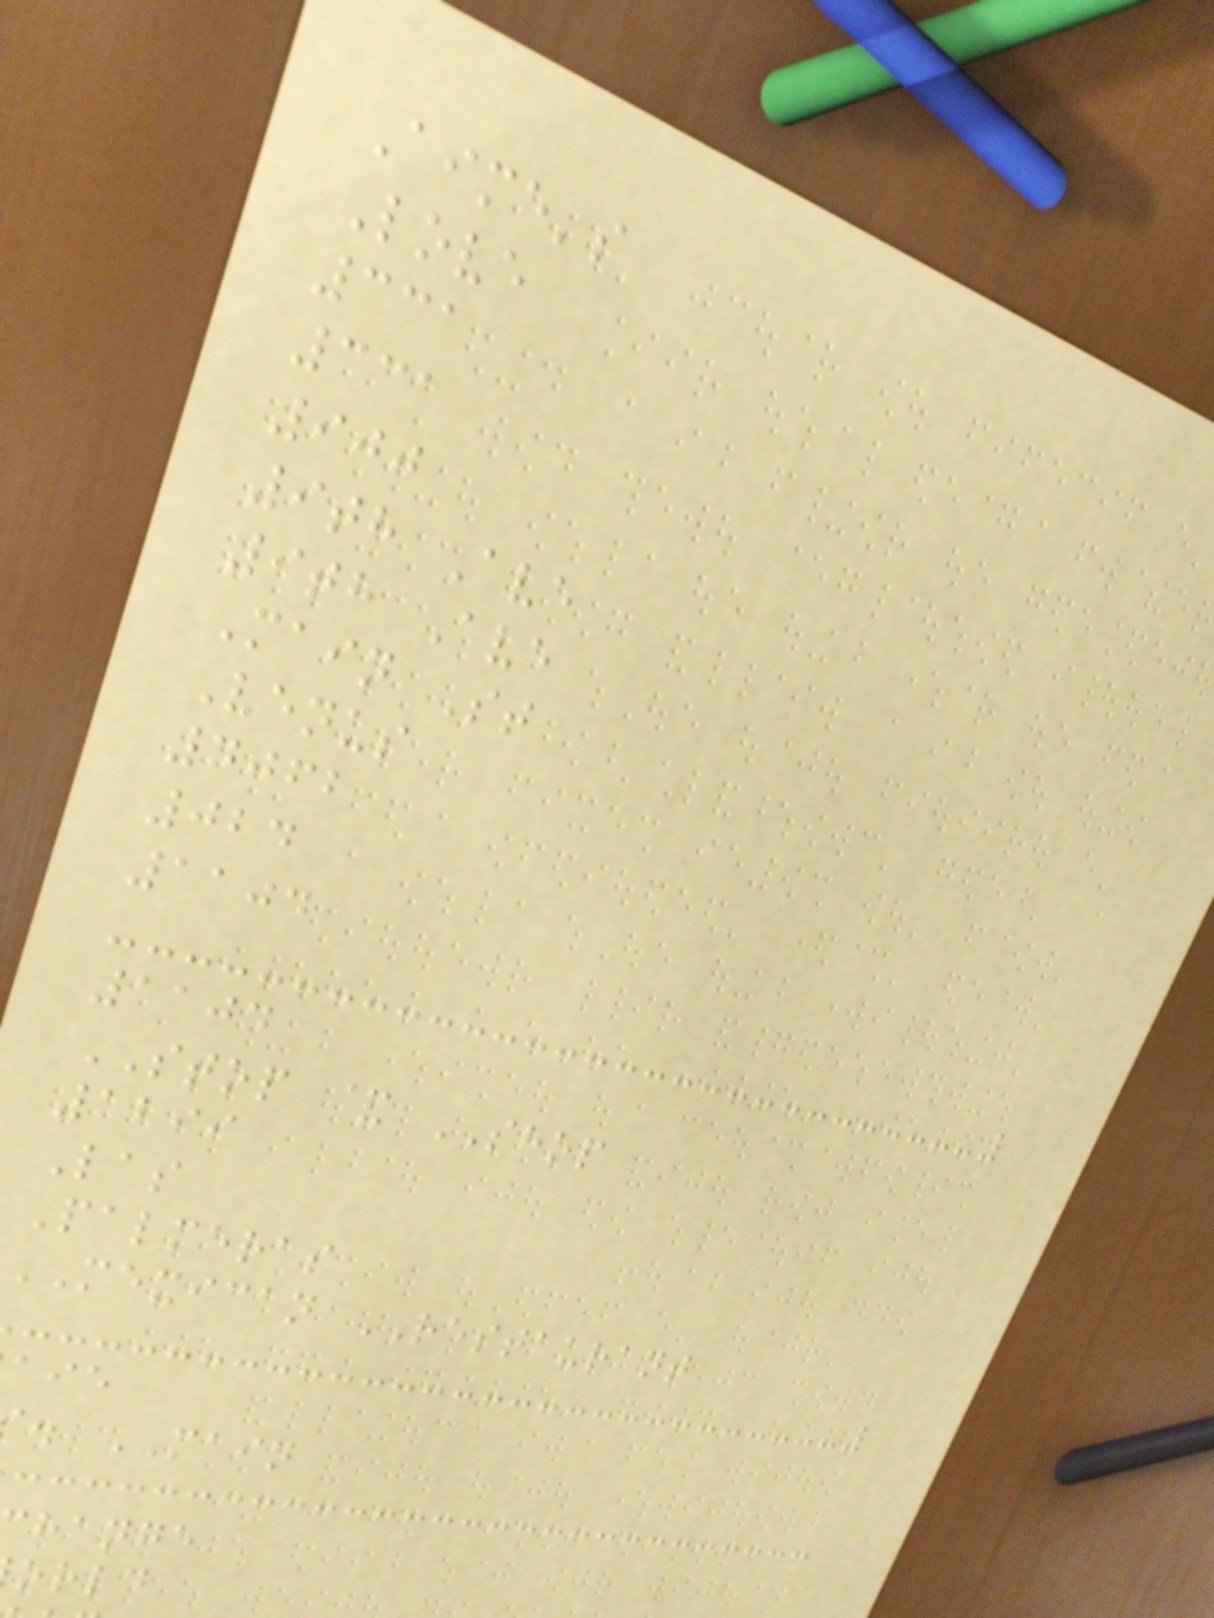Aime's
Love
331
331
900
9th Ave
9th Ave
Main St
Venus
4062
024
1104
1104
STOP & SHOP
1299
Las
Palmeras
MEXICAN RESTAURANT
. MAIN
hange
orld
